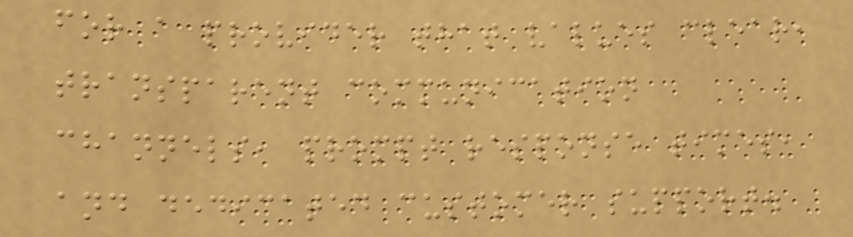for a provider that values clear,
transparent communication
channels, prompt response times,
and dedicated customer support.
